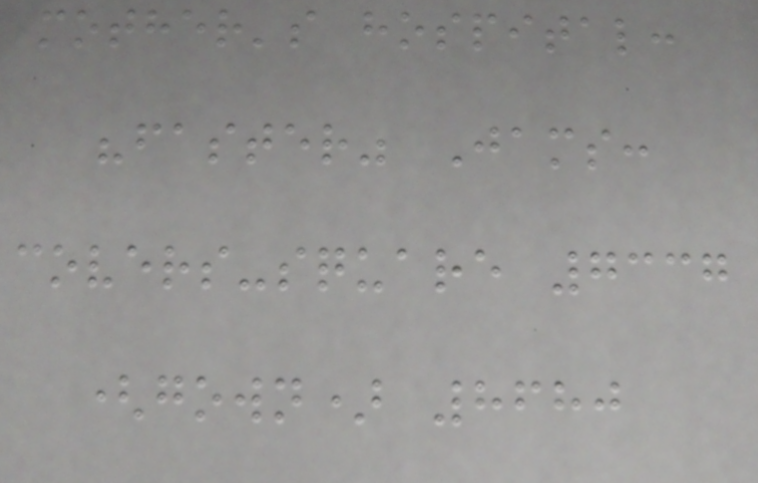mother's hospital:
"faster" Jams:
covers-square 7337
(gown) 8680
